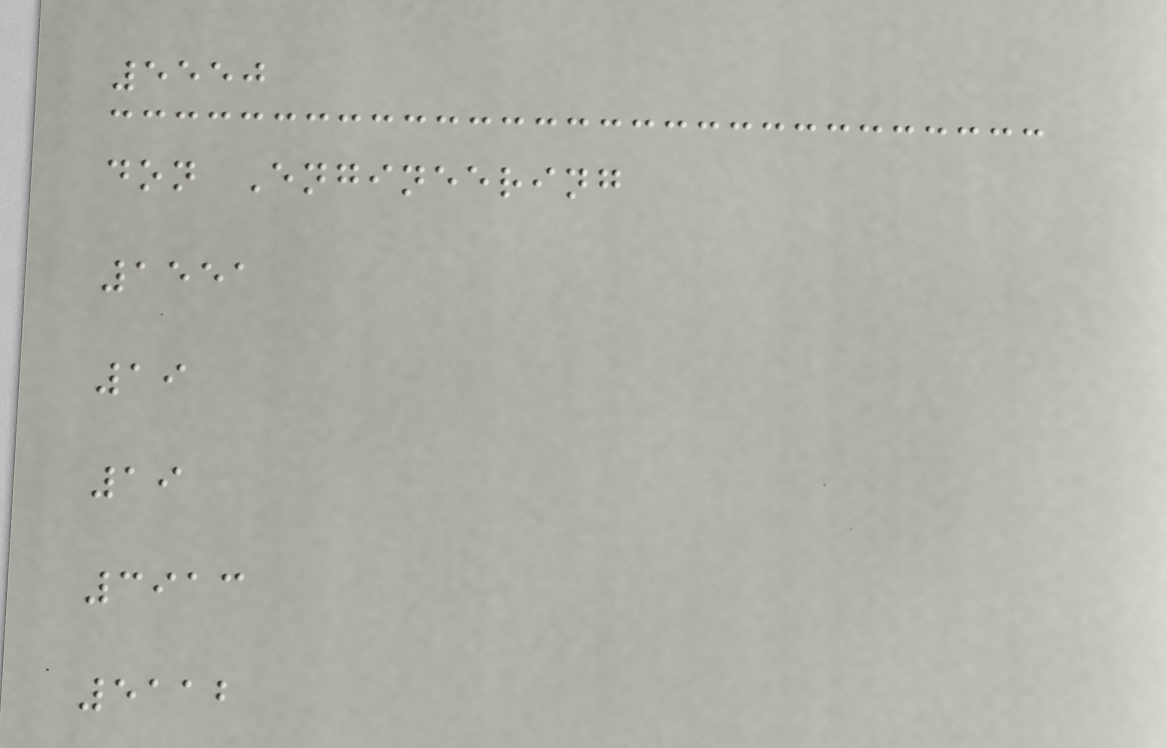5550
don Engineering
1551
19
19
3913
5112
